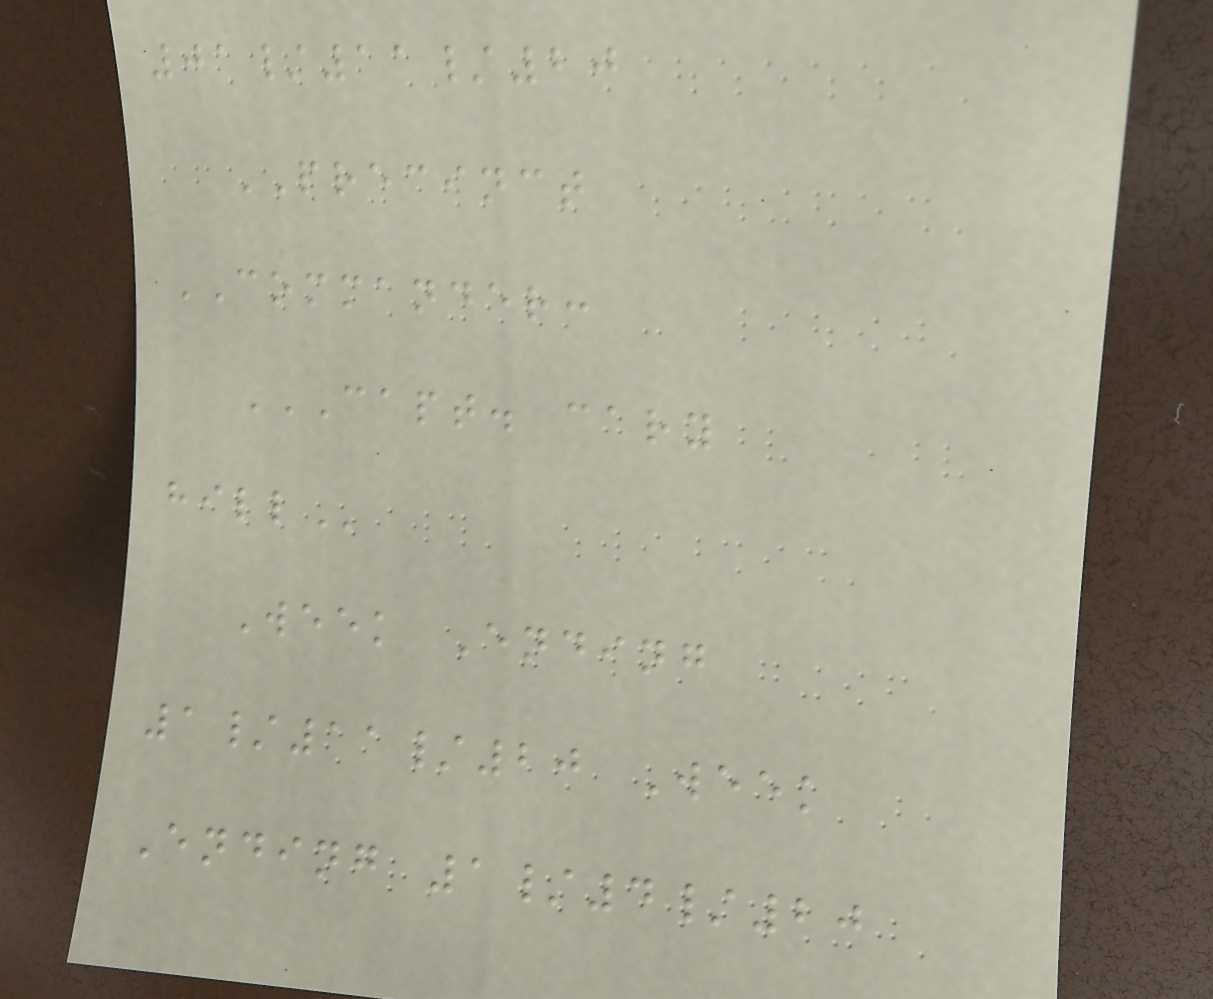01/11/20
PRECINCT
COMMANDER:
CAPT. CARY
HILL
Week Ending
1/11/20 Week
Ending 1/4/20
